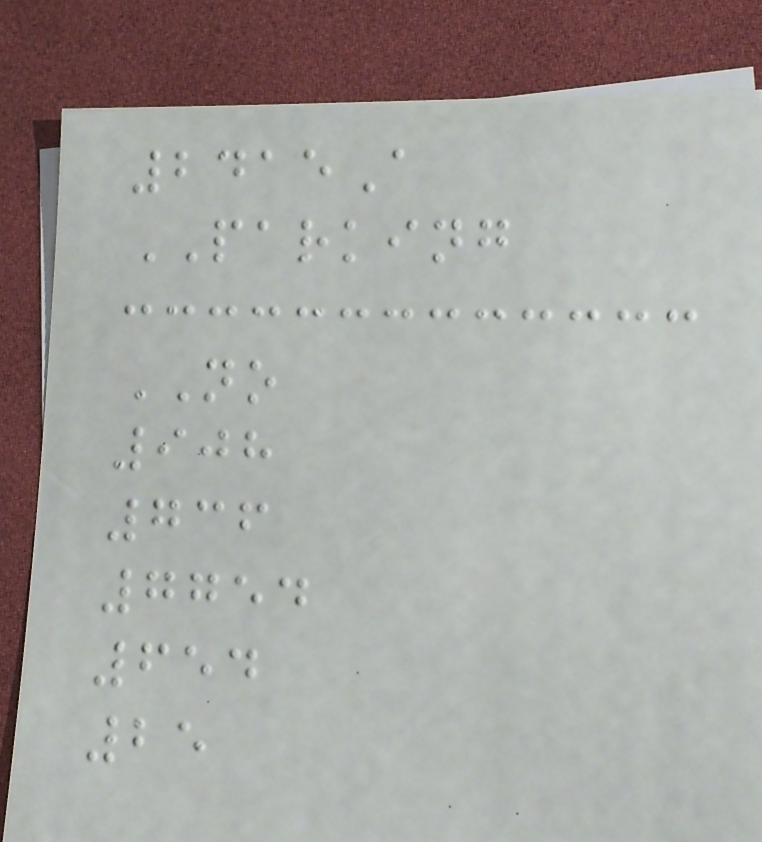2415A
PARKING
NO
908
736
7754
654
25
